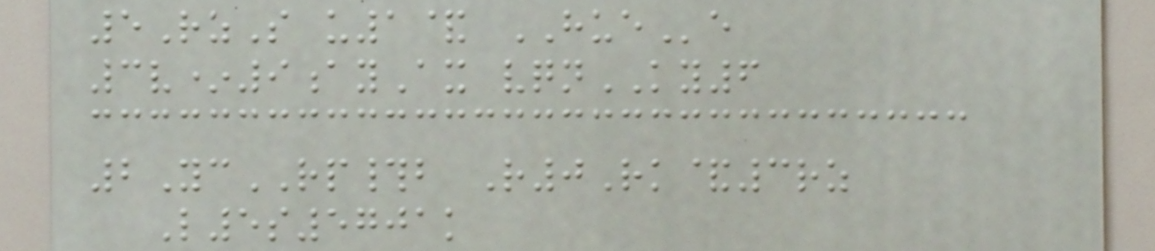5RzS u1& HUEe
3v*9ayAx vqnKY6
2YcRP#b R0Rk&3rz
L5s5701k
